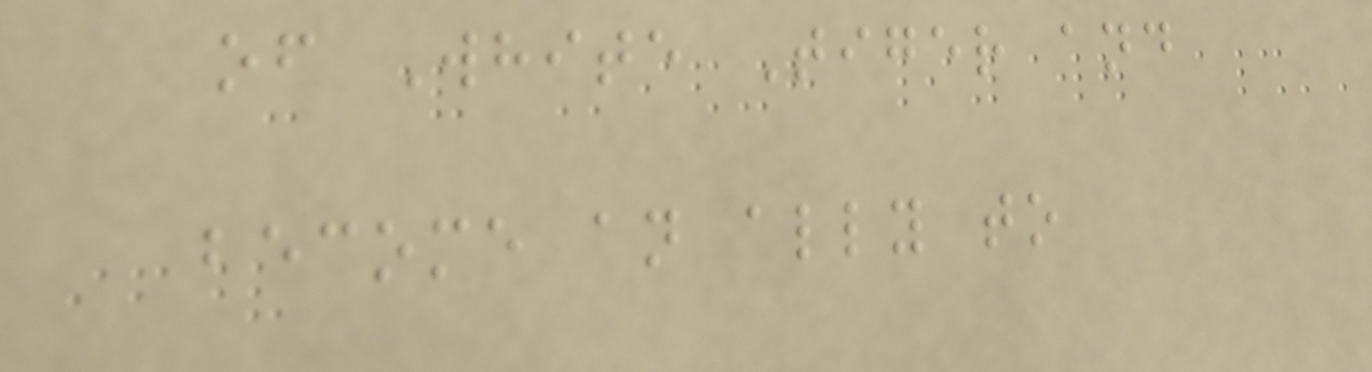of White Tiger and
become an ally to
